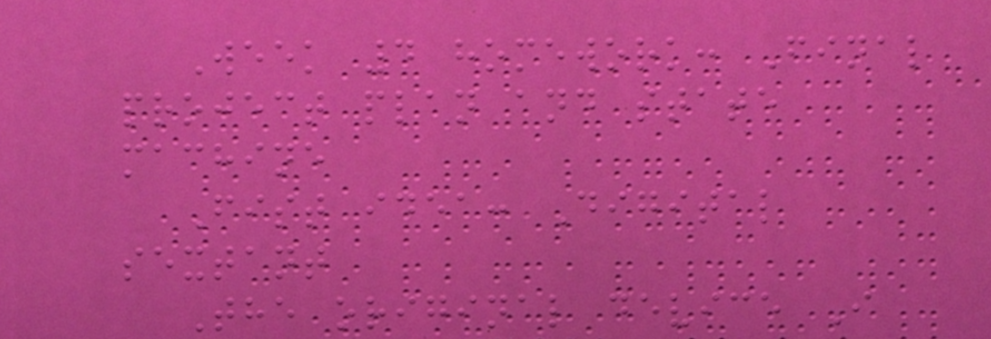Week 4 homework: Final
project plan and state
machine
Fist idea: Digital
sextant
The original device I
